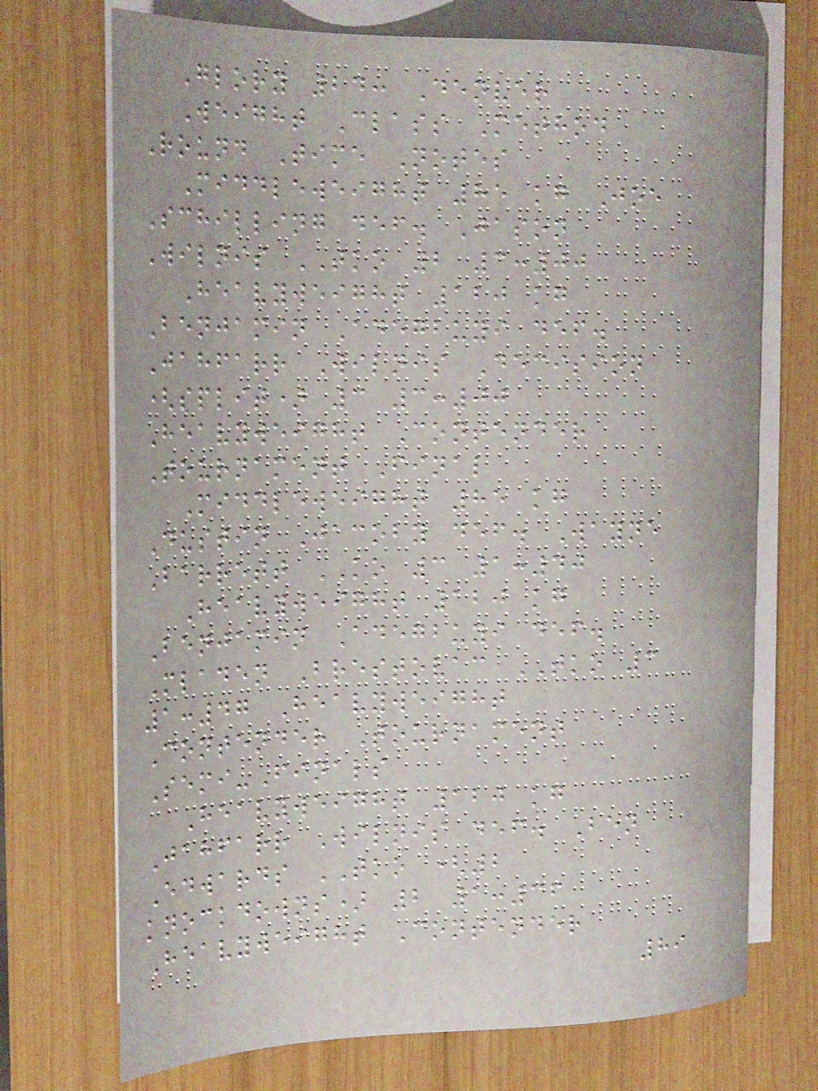Glory 24: Denver
Weight Class Method
Round Time Notes
Middleweight 85 kg Joe
Schilling def. Jason
Wilnis TKO 2 3:00
Heavyweight 120 kg
Benjamin Adegbuyi def.
Jahfarr Wilnis Decision
(split) 3 3:00
Heavyweight Contender
Tournament Final
Middleweight 85 kg
Dustin Jacoby def. Wayne
Barrett KO 3 1:40
Heavyweight 120 kg
Benjamin Adegbuyi def.
Mladen Brestovac TKO 3
1:47 Heavyweight
Contender Tournament
Semi-Finals
Heavyweight 120 kg
Jahfarr Wilnis def. Ben
Edwards TKO (2
knockdowns) 2 1:36
Heavyweight Contender
89
